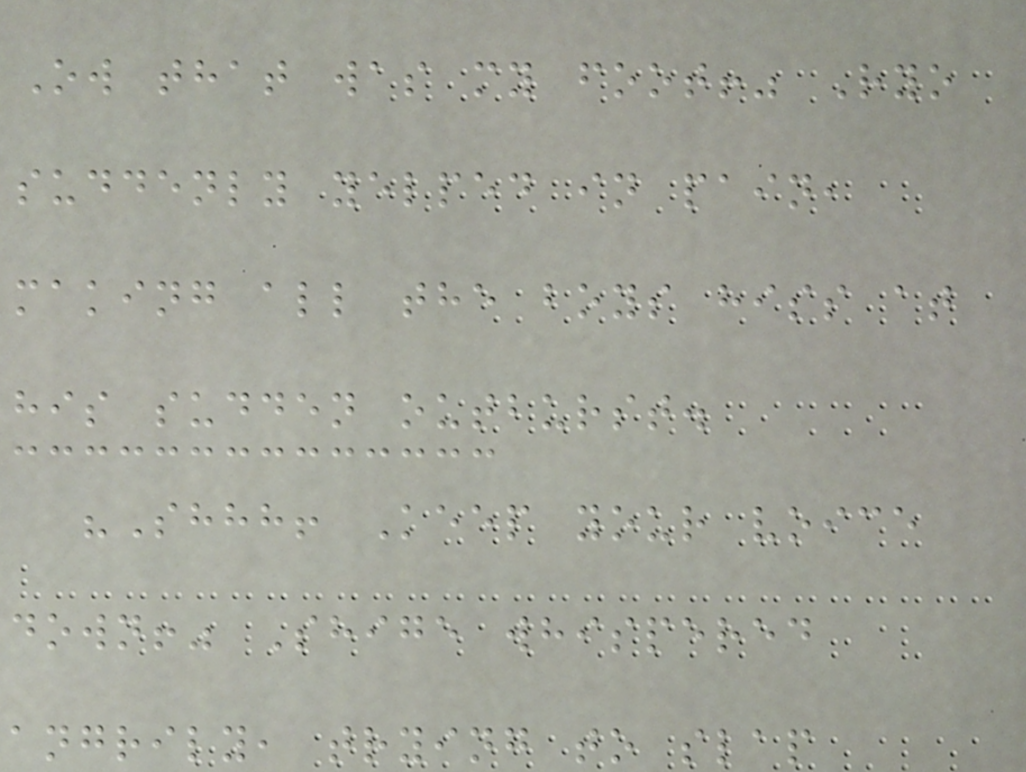Ow that was my foot!" Ryo
suddenly yelped in pain,
making all the boys hiss at
his sudden outburst.
"Shhh! Keep your voice
down!" Shige whispered
angrily, trying to slap
